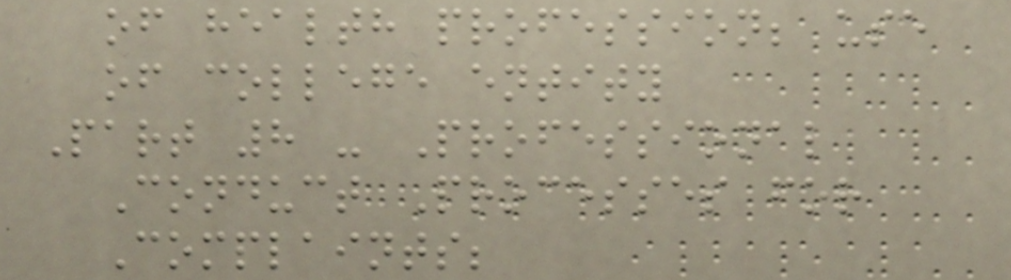of health profession; use
of college entity
Part 8 - Professional
Conduct Processes for
Complaints;
